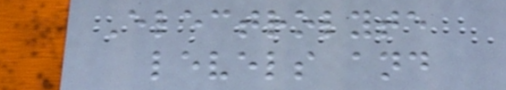Electrolyte
levels and
